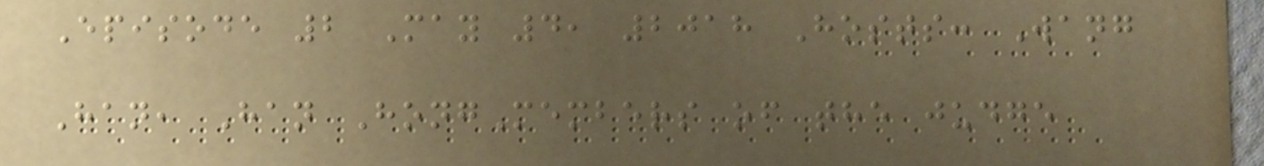Episode 2 May 4, 2018 Hosts: Wang
Han, Han HongMembers of the judge
